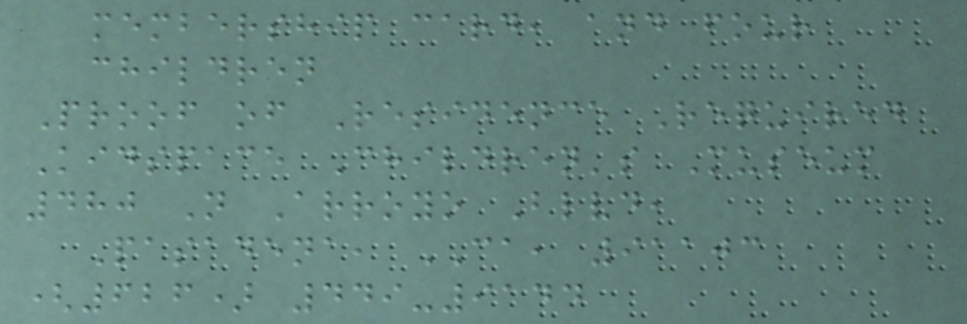membership card, and four
children
Proof of Residence Required
Kidspace Children's Museum
480 N Arroyo Blvd,
Pasadena, CA, 91103
(626) 449-9144
